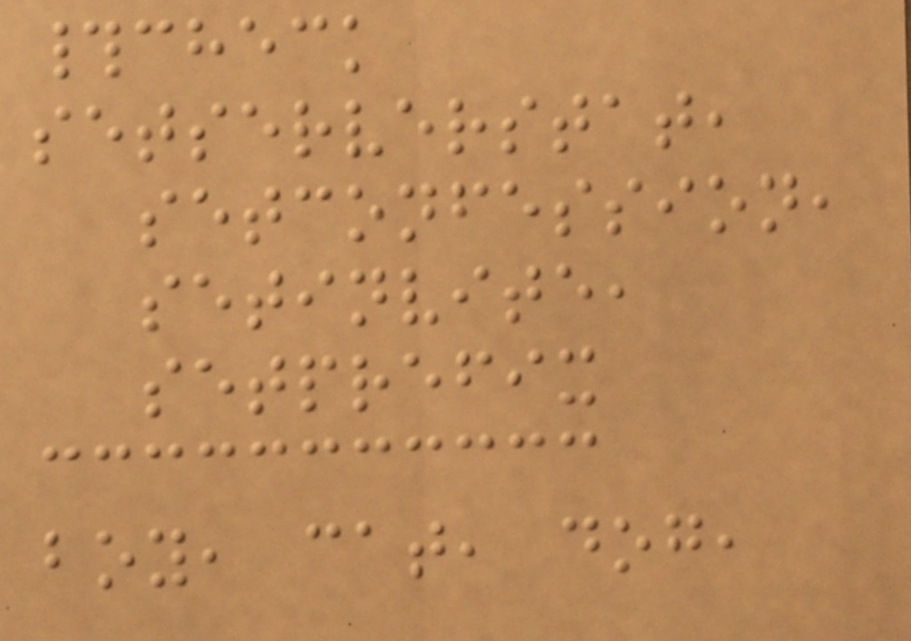#check
setserverstat,
setconfession,
setinvite,
setprefix
boy, cat, dog,
